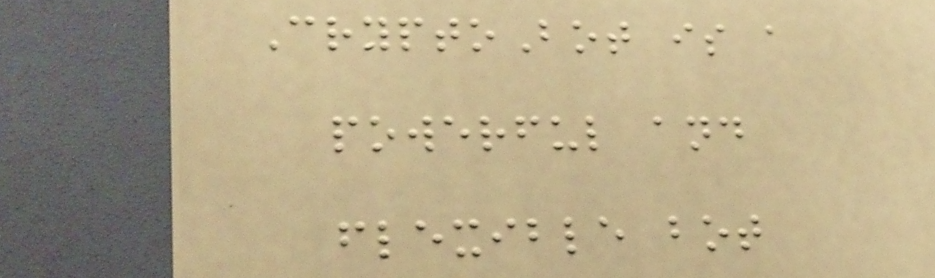CryptoBot is a
powerful and
flexible bot
